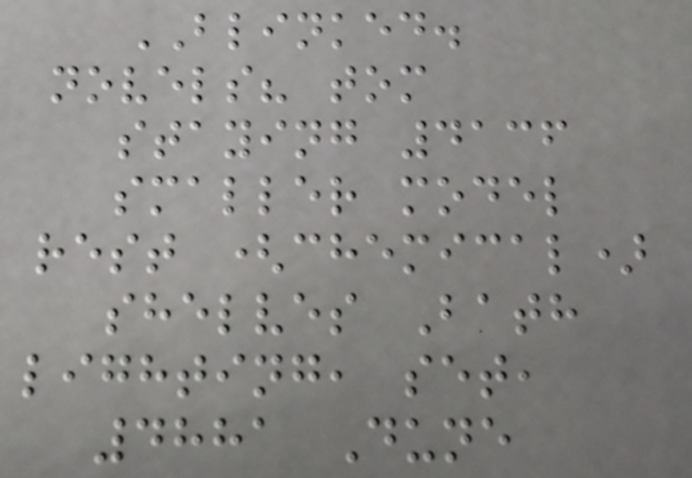BLINKED.
novels? tom
staying 4136
smaller model
rest (chemical)
shelves Bath
lighting, set,
4881 Dune
